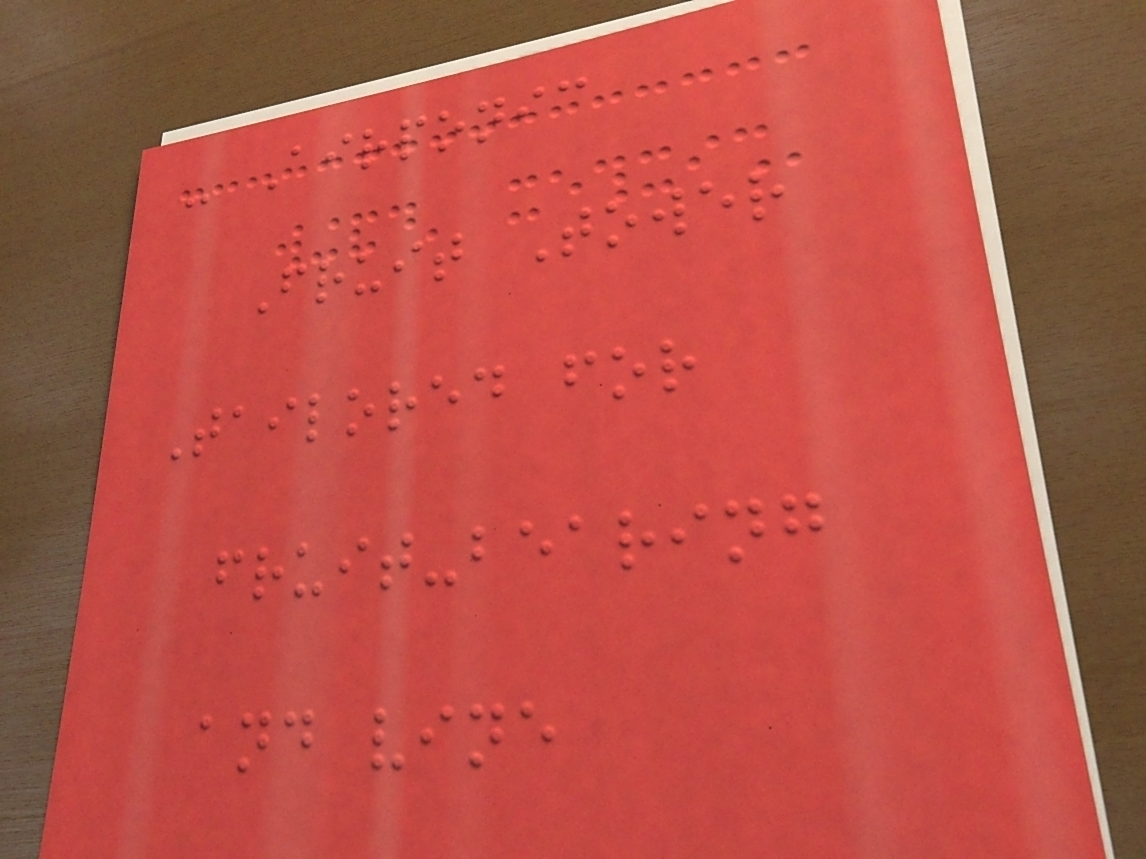- Airponic
Fruit Tower
Tailored for
fruit-bearing
and vine
